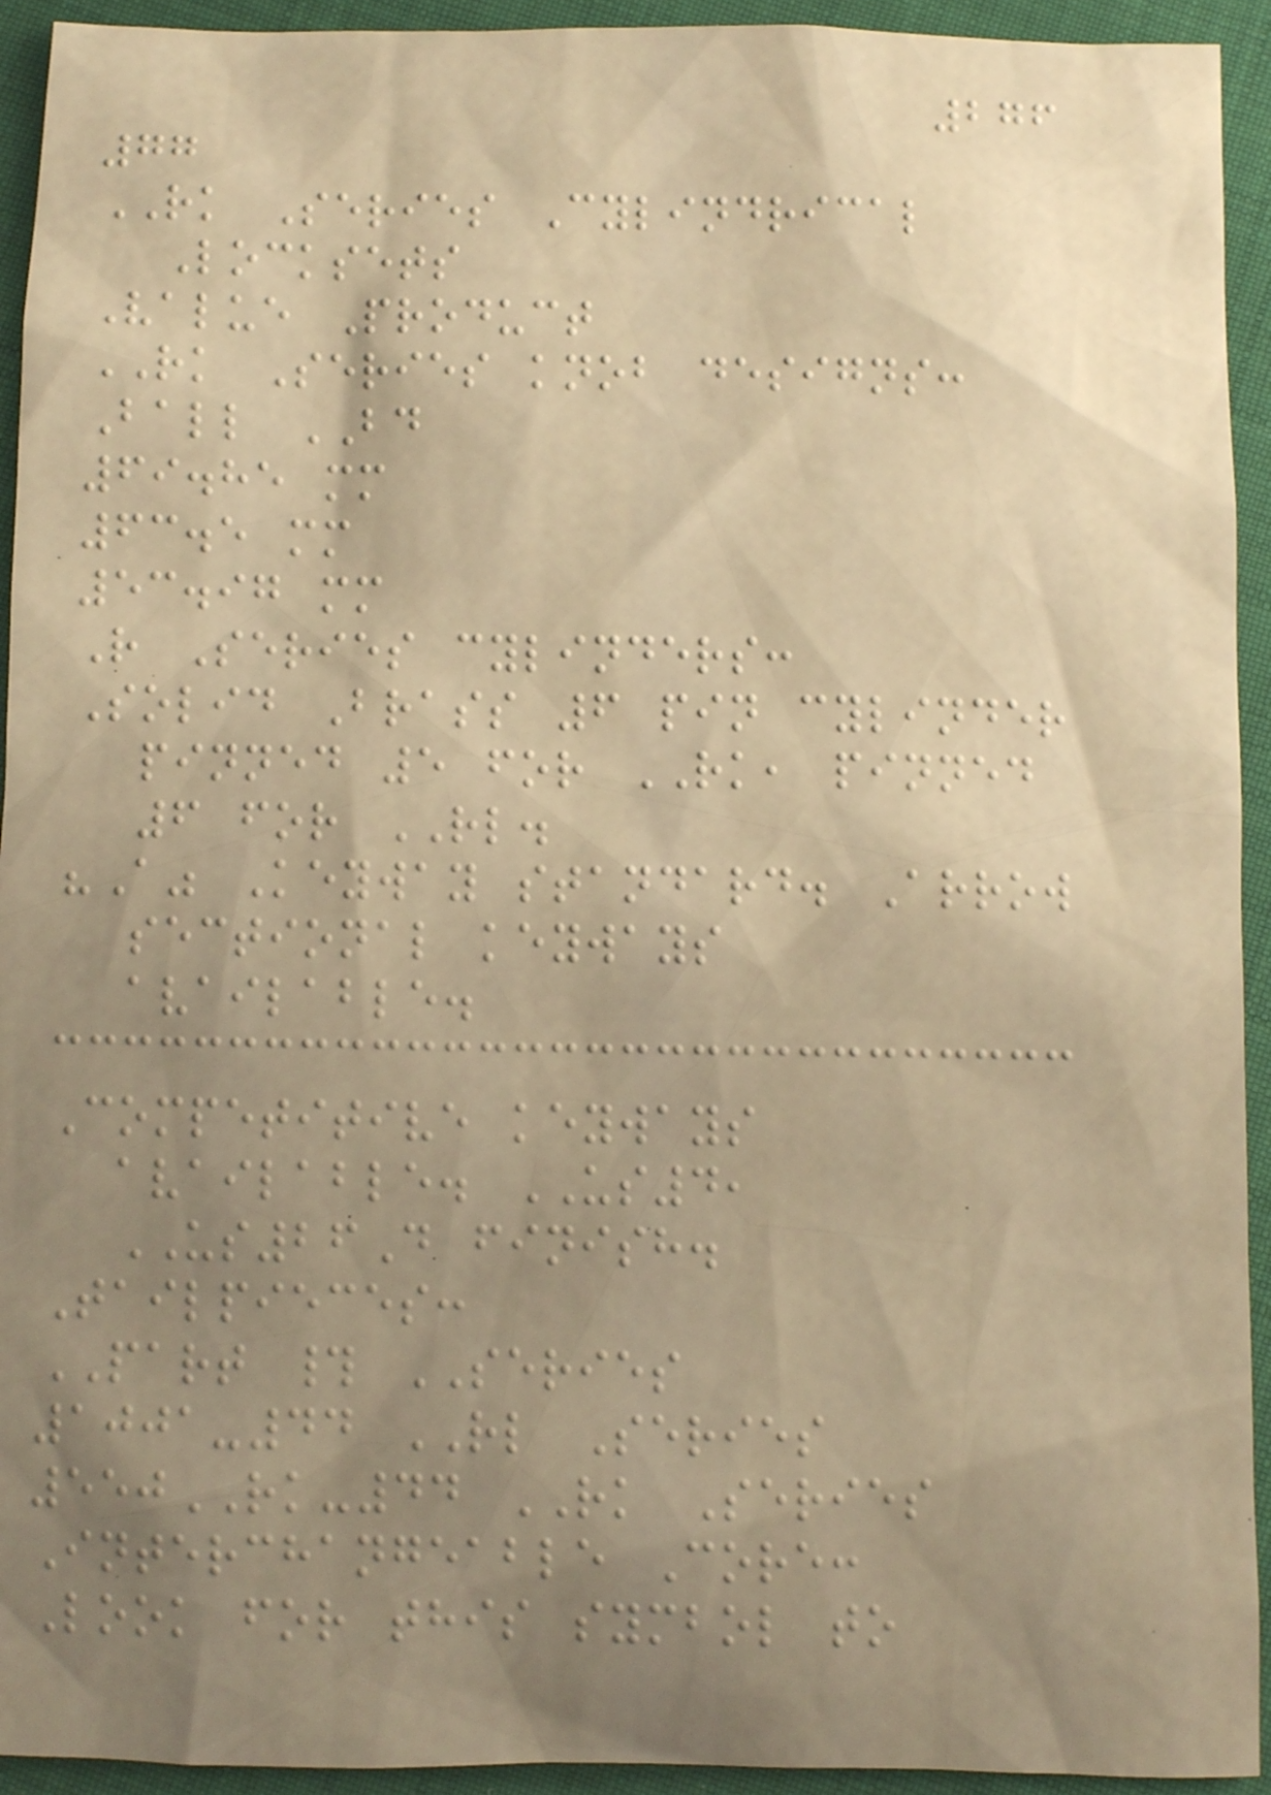276
77
RK Series Cylindrical
Locksets
Value Product
RK Series knob designs:
Ball BD
69.85 mm
63.5 mm
53.97 mm
R Series cylinders:
Solid Brass 6 pin cylinder
pinned 5 for RK, pinned
6 for RL.
"A" Keyway standard. Arrow
sectional keyways
available.
Competitive keyways
available. US4,
US26D finish.
Tailpieces:
PART # SERIES
1001-44 RL Series
550RK-44 RK Series
Interchangeable Core:
Look for this symbol to
